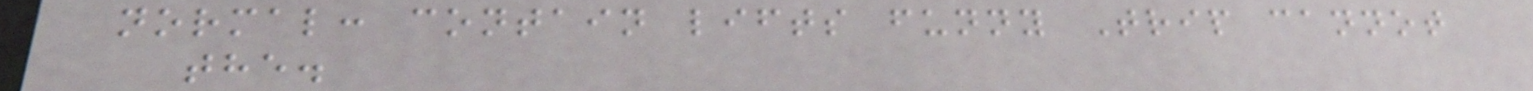normal: contain lifts funny Trip cannot
the.
